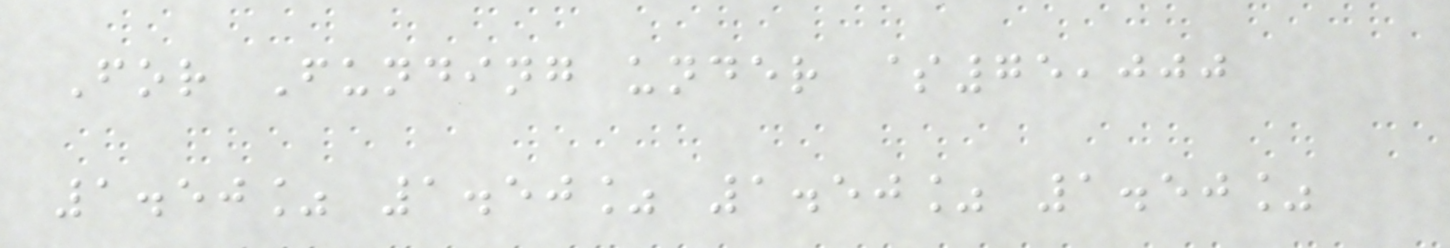For Funding under $75,000
1.50% 1.50% 1.50% 1.50%
